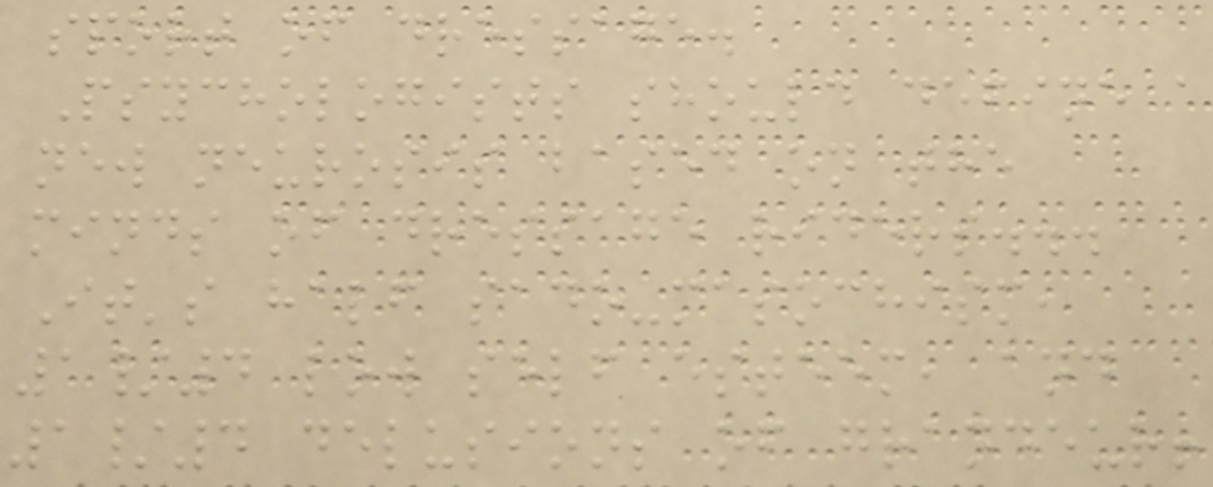sport of dressage.
Psychologists should define a
new neurosis based on the
minds of dressage riders...
It's half sado-masochism,
1/4 low self esteem, and
1/4 delusions of grandeur!
